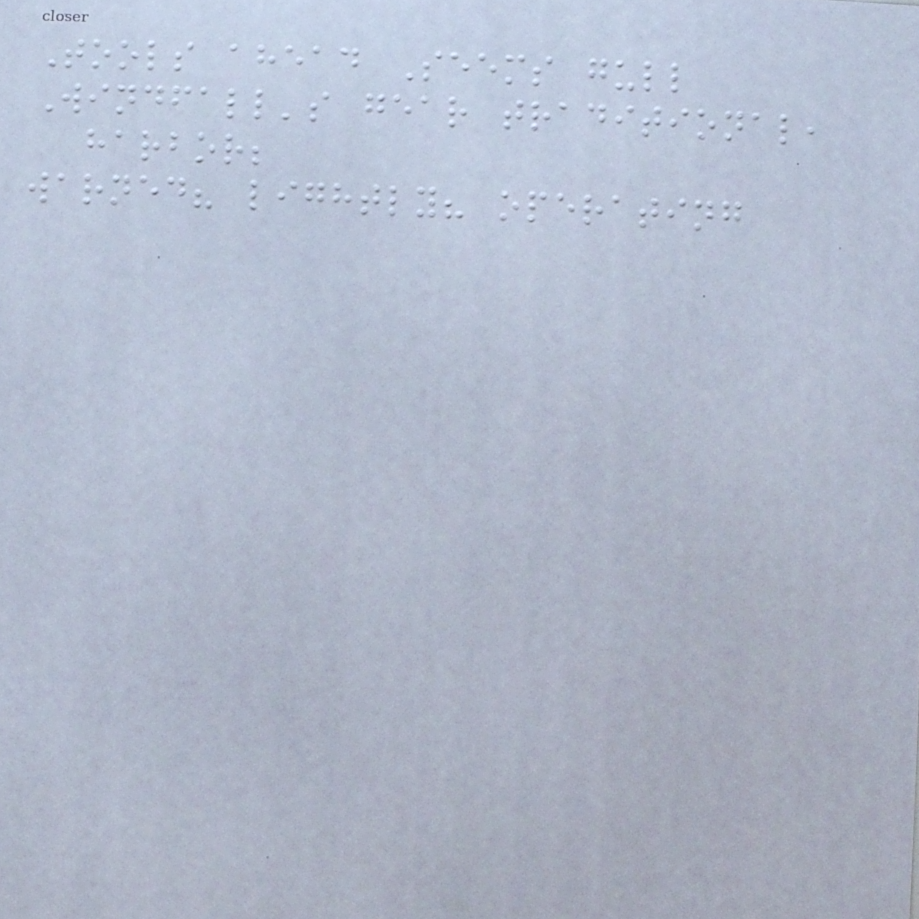Tools ahead Seems gull
Windfall's gear traditional,
harbor;
warned? lightly? operating
